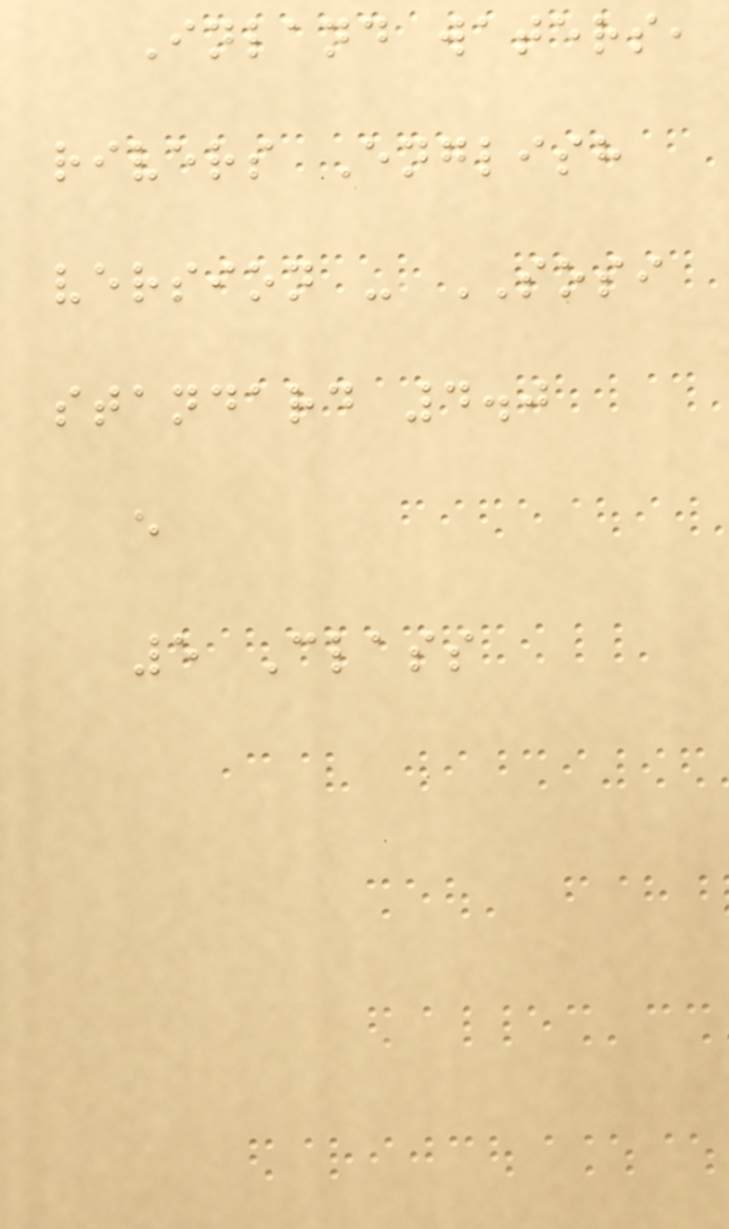Inland waters,
rivers English
version - SOSI
standard 4.0
e
5 Class
